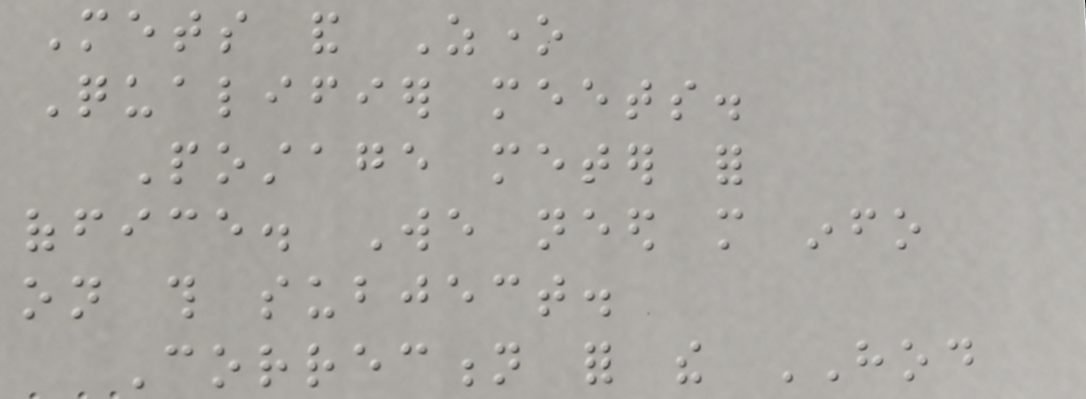Mets and Zone
Qualifier meets.
Postage meter for
office. We need more info
on this subject.
Correction for the HOD
